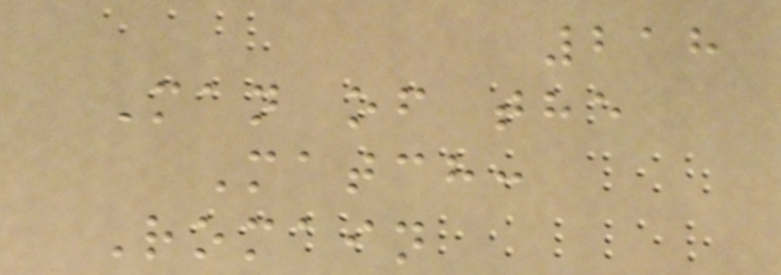218
Man of the
Match:
Romain
